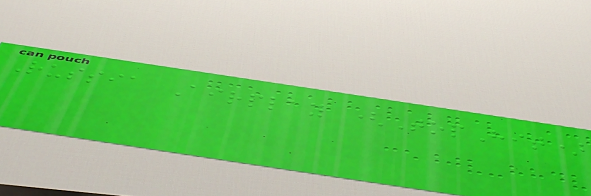Russia Airplay (TopHit)
